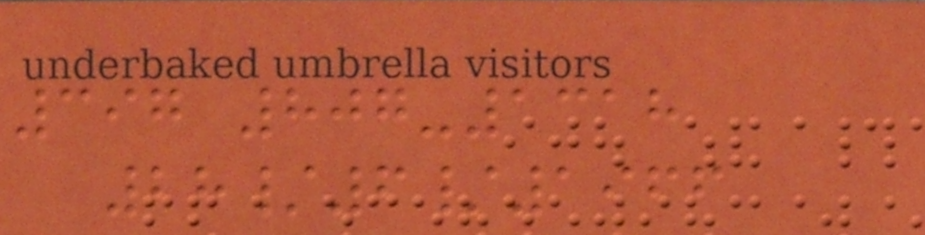397 807-1318
28/6/1966
